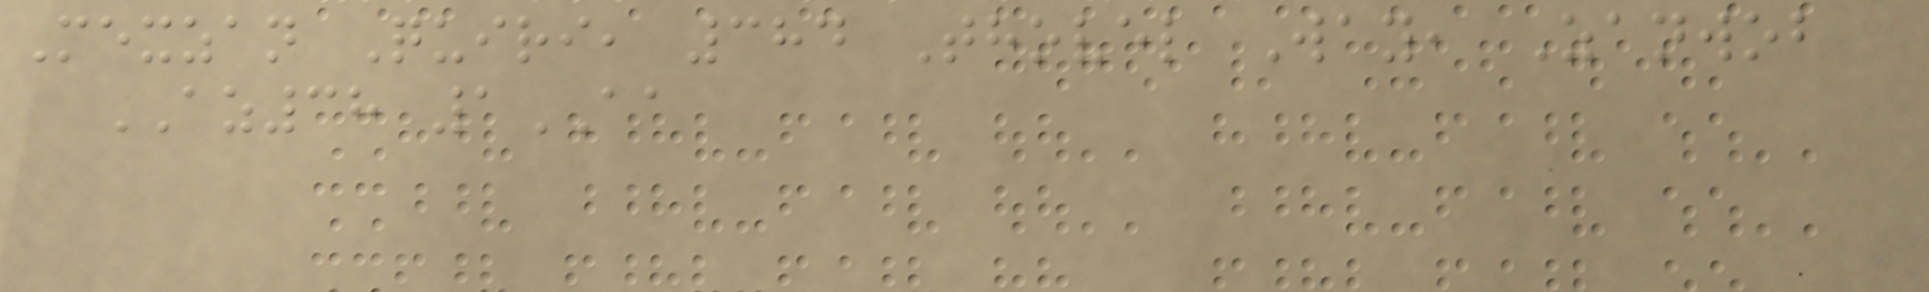Mexzan Quiri, 384 Thovel Way, Zanwob
AZ38 1AA
